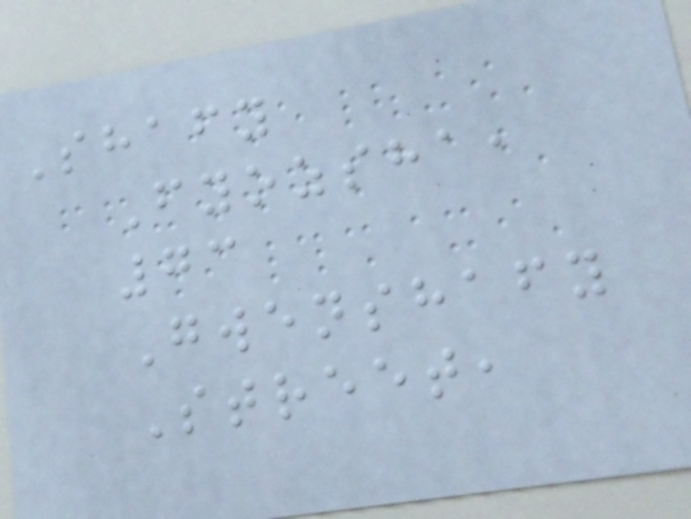Shafy
Fyozsha,
73
Gwenshafy
Street,
